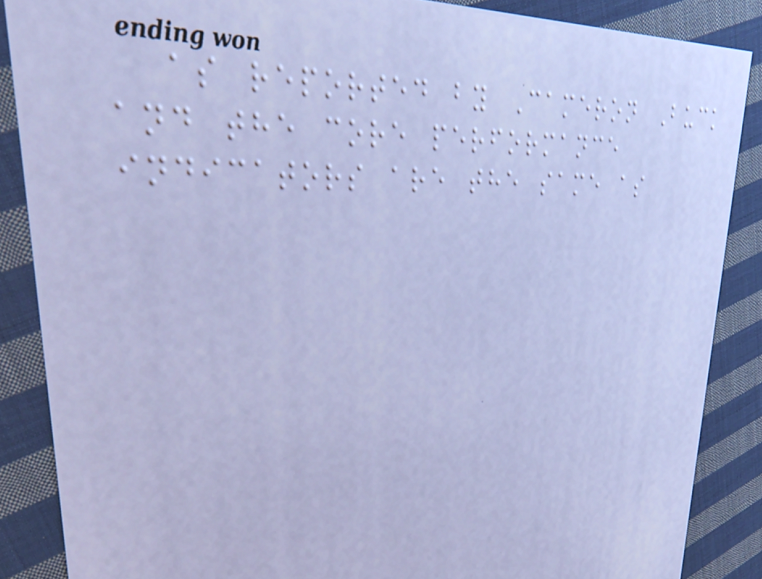as reported by Cameron Buck
and the core performance
indicators are the same as
